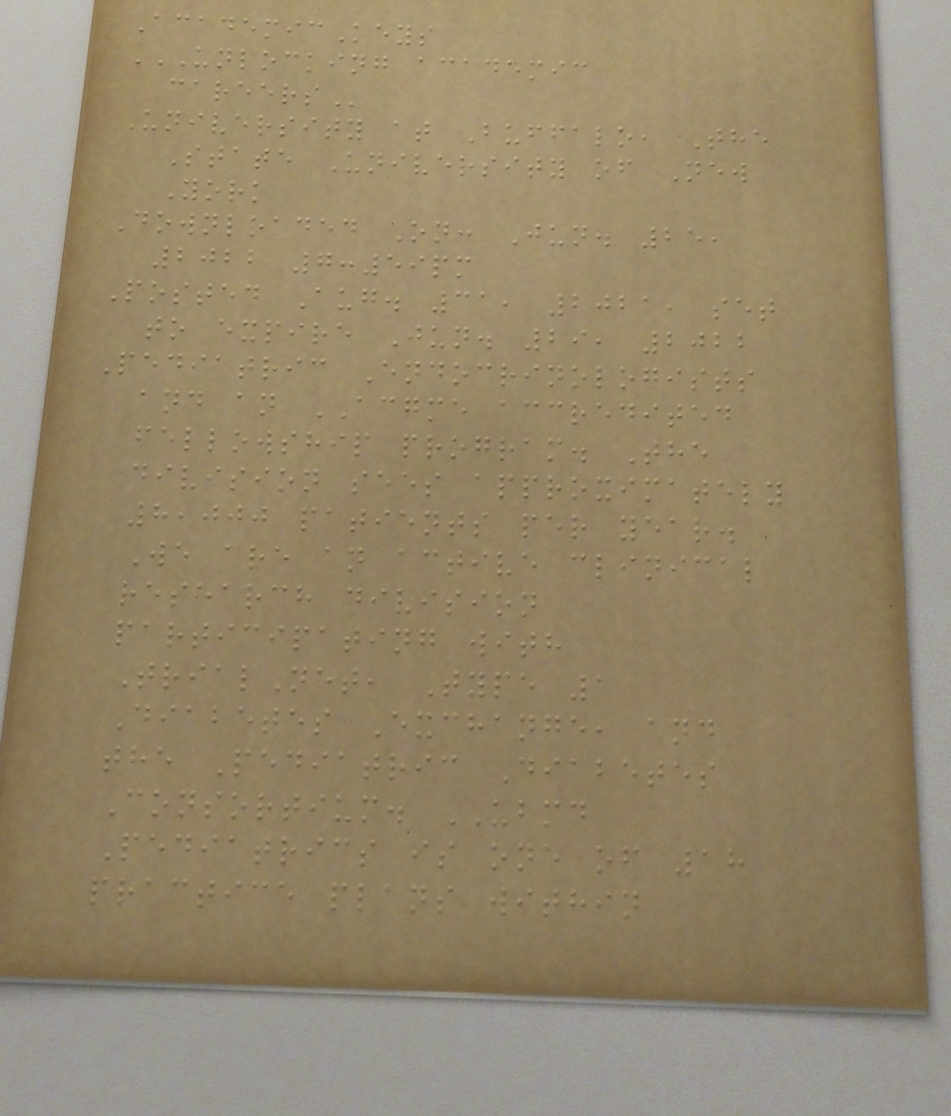AcademicKeys
UNLOCKING ACADEMIC
CAREERS
University at Buffalo, The
State University of New
York
Downloaded On: Jun. 25,
2022 7:59pm
Posted Aug. 31, 2021, set
to expire Jun. 29, 2022
Pediatric Endocrinologists
and an ACGME accredited
fellowship program. The
division sees approximately
8,000 patients per year.
We are an active clinical
research division
participating with
TrialNet, Type 1
Diabetes Exchange, and
the Pediatric Diabetes
Consortium. UBMD
Pediatrics is one of 18
practice plans within
